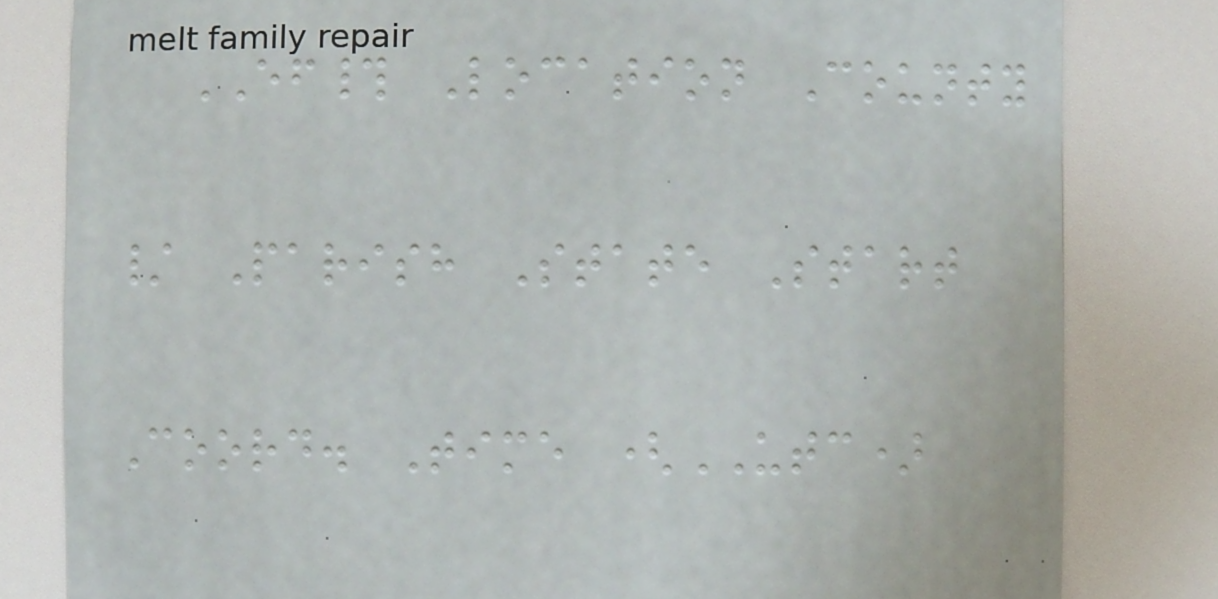EF# Location County
/ Parish State Start
Coord. Time (UTC)
